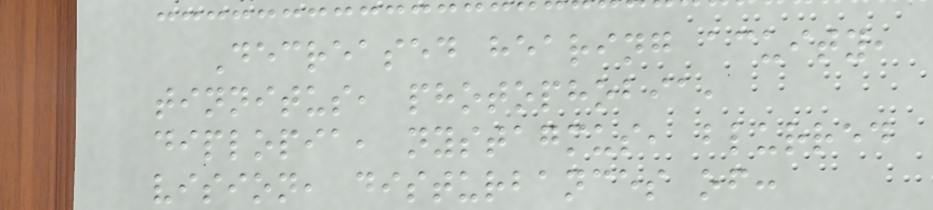Decreased hearing acuity,
tinnitus, photophobia,
diplopia, nystagmus, blurred
vision, disturbances of:
